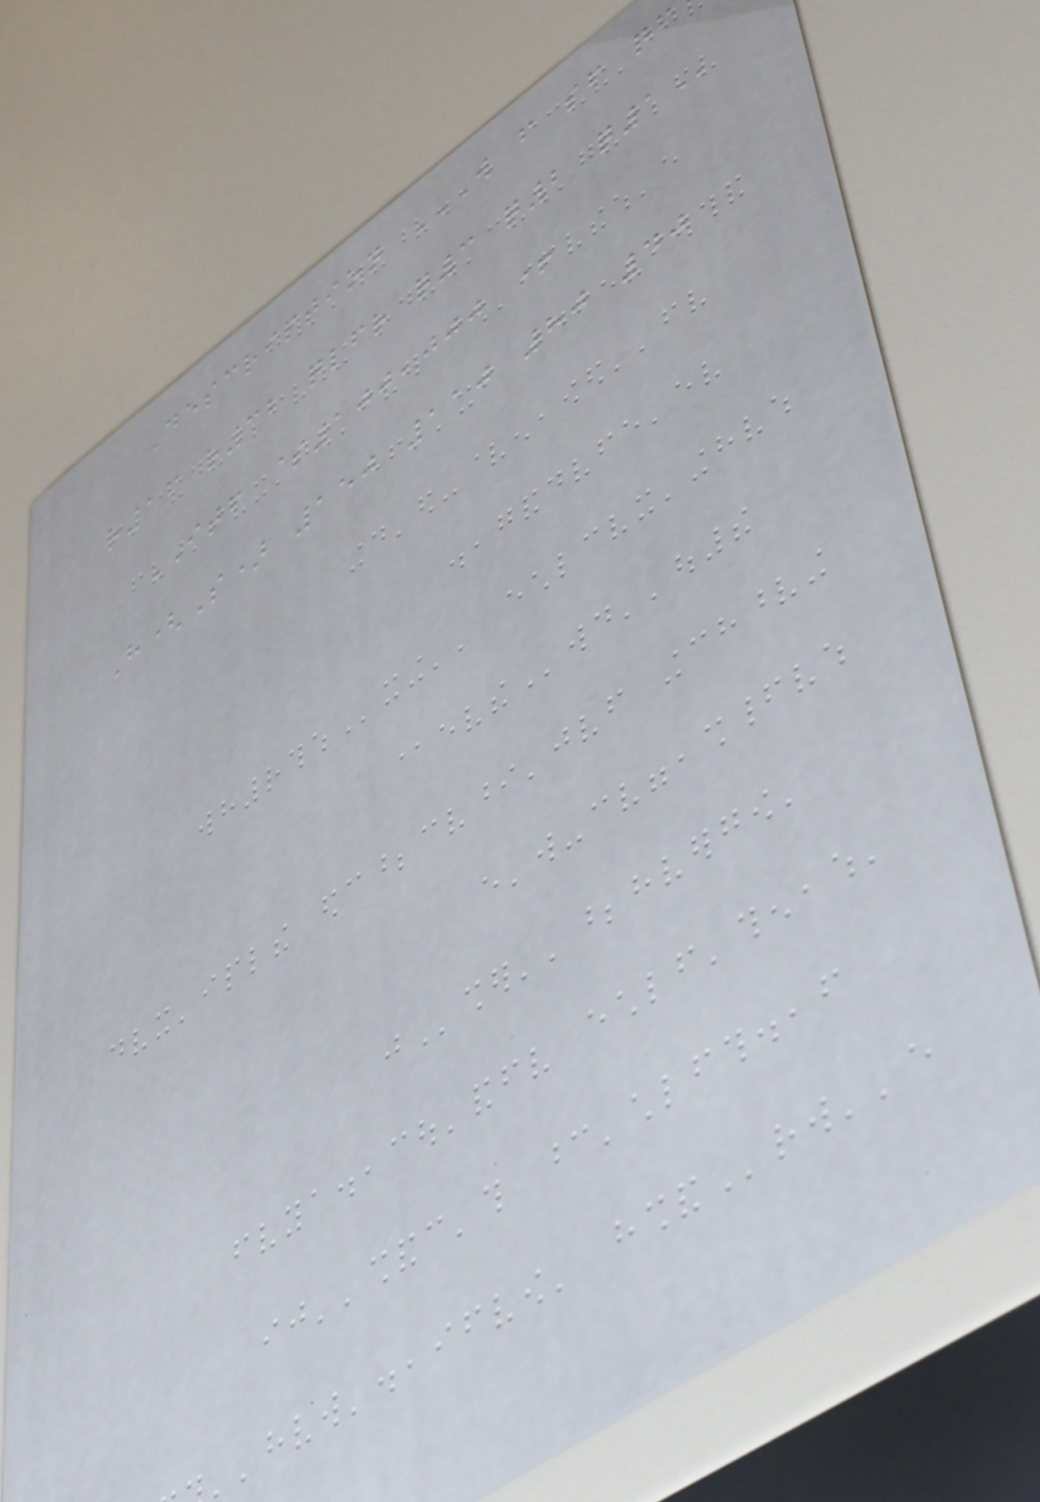Description W F SF QF
R16 R32 QLFR Q3 Q2 Q1
ITF $100,000 +
H(S) 150 110 80 40
